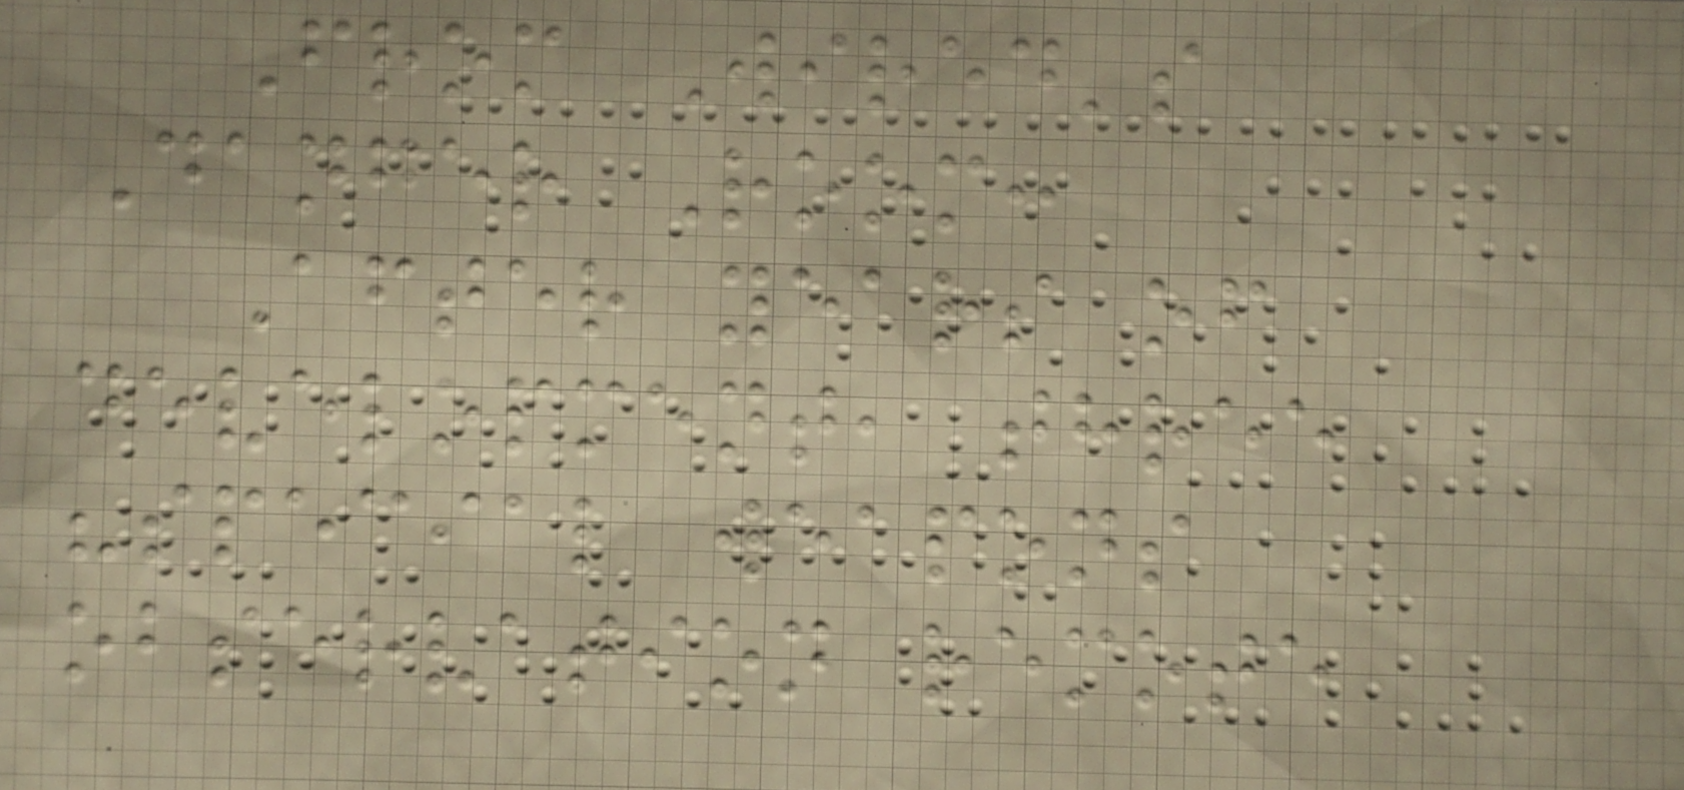From Wired's
Danger Room:
After years of
development, three
"special weapons
observation remote
